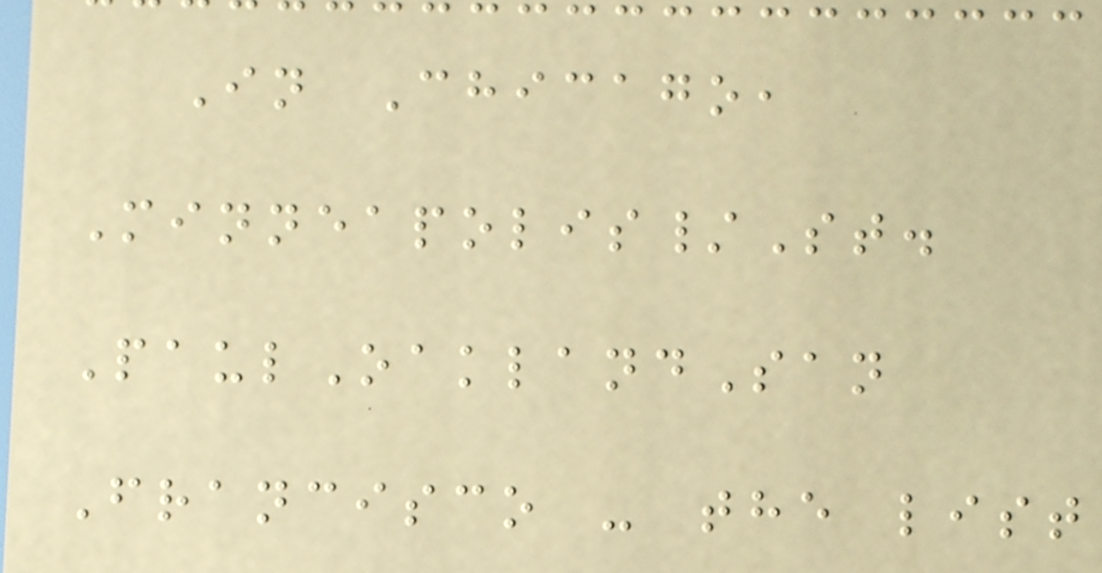In Chicago,
Minneapolis/St.
PaulOaklandSan
Francisco - the list
